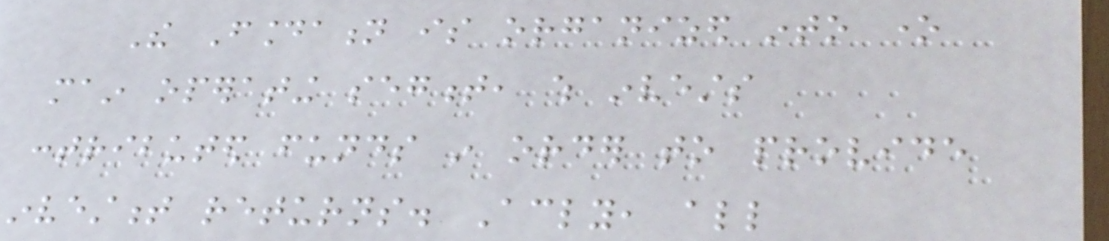The Foundation is organized into one
main operating segment, which invests
contributed funds in order to provide
investment returns. Accordingly, all
